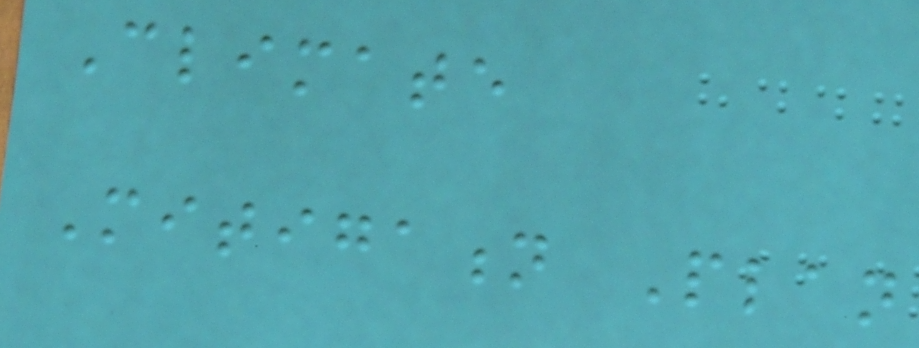Climate
Mitigation Plan
